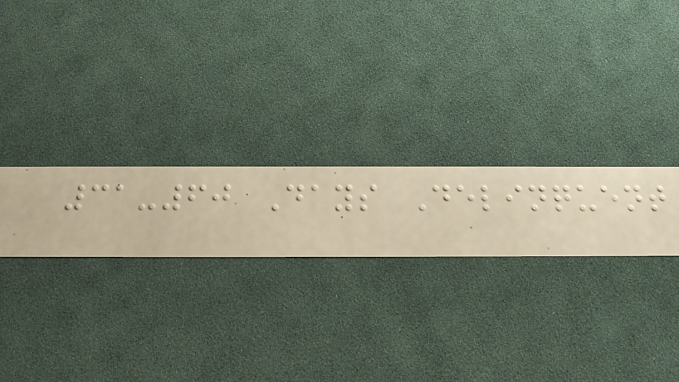31-60 Days Delinquent
